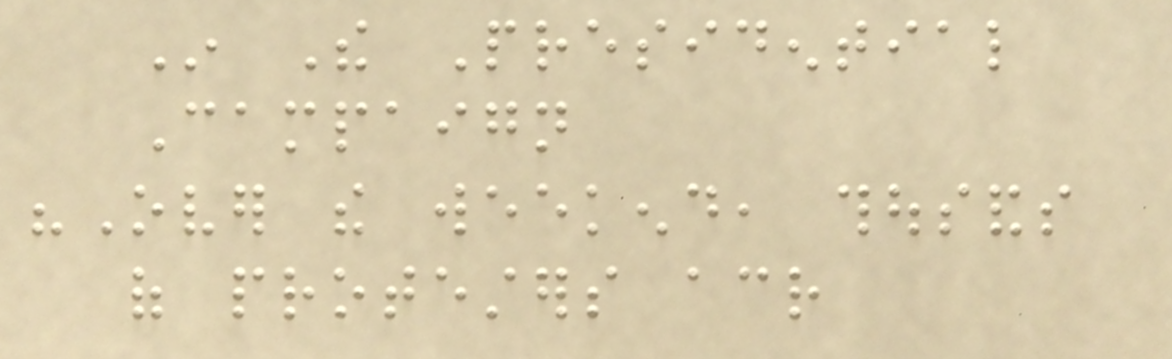In The Presidential
Campaign
"Over the weekend, thousands
of protesters across
